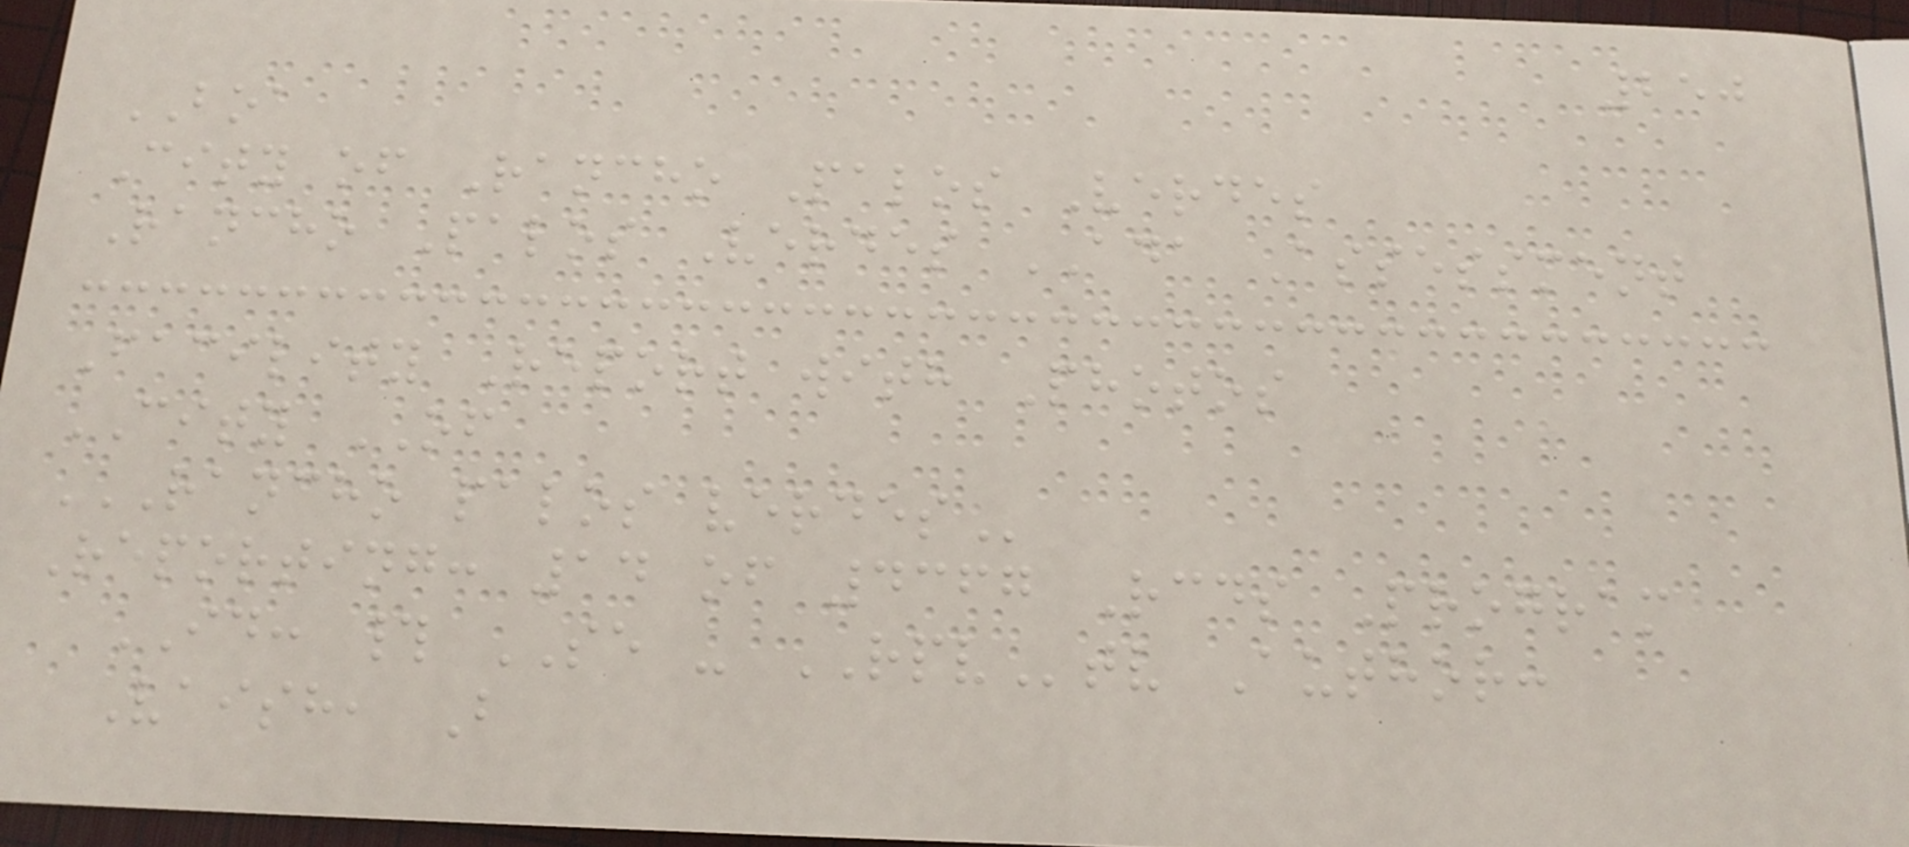250
BOA
City of Rancho Palos Verdes
Rancho Palos Verdes ADA Assessment
Facility Report with Photos
CITY OF
RANCHO PALOS VERDES
Reporting: 14 of 4367 Rcds Program
ID: # SE - RPVtv Author:
Vaish, B
